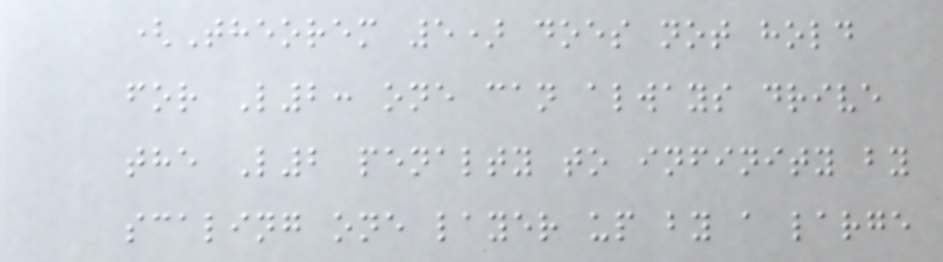(Theorem 5) does not hold
for L2: one can always drive
the L2 penalty to infinity by
scaling one layer up by a large
